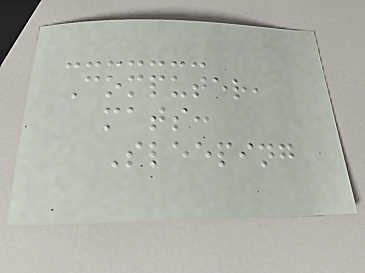Computer,
mats:
Sleeping
